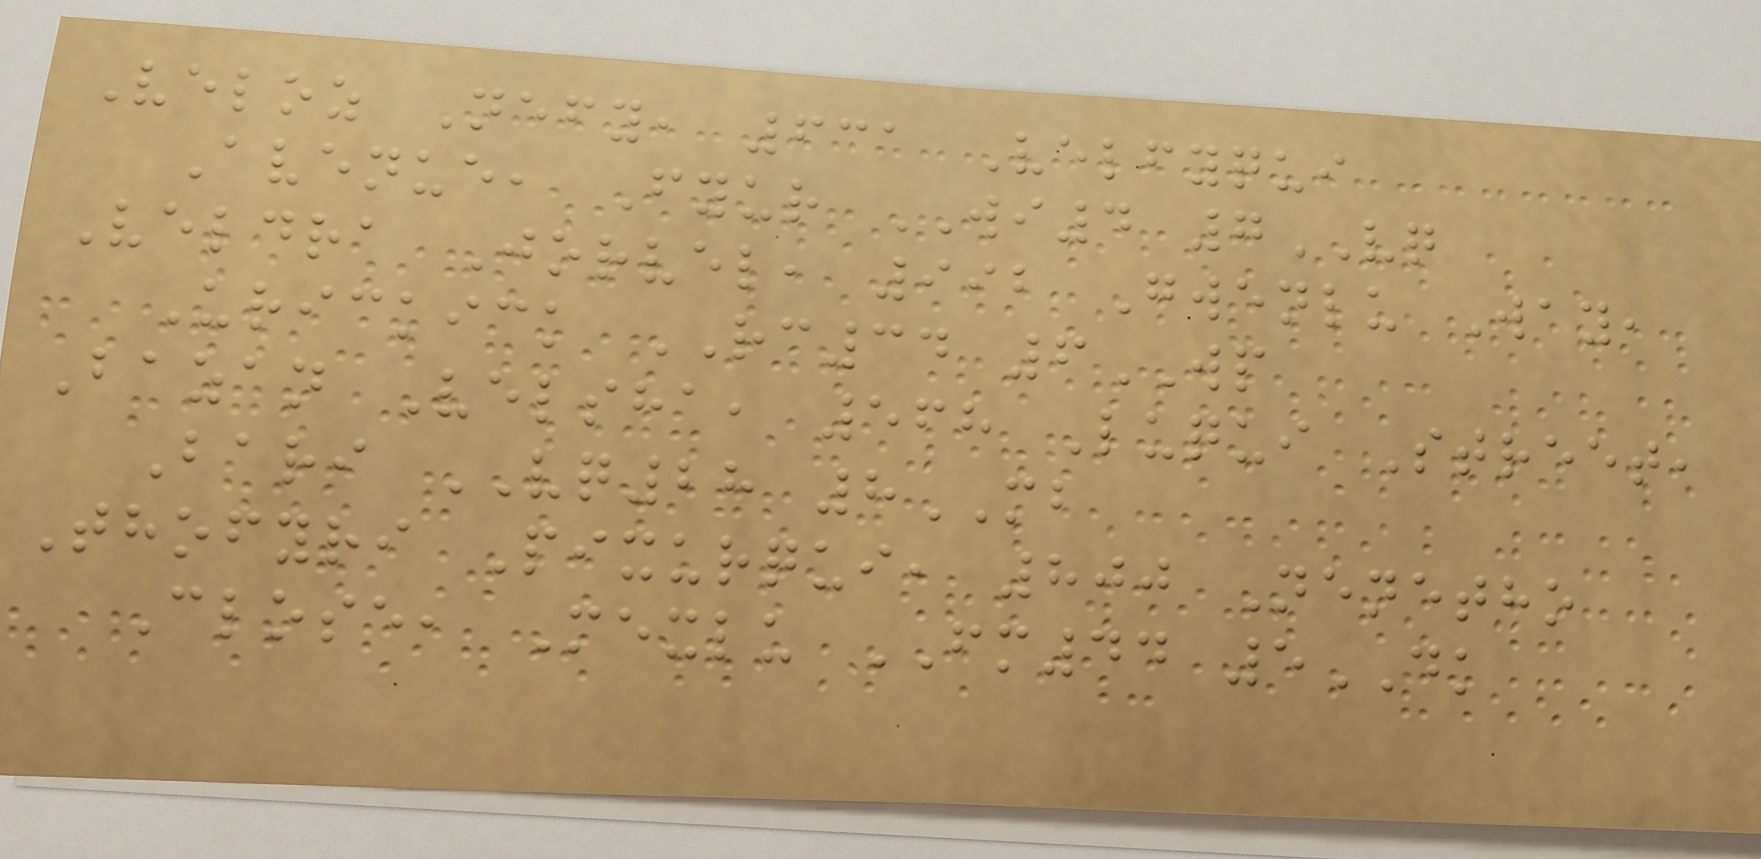Veloz Nefy, 631 Velfyqui
Avenue, Fyur WI4 7VQ
Veldra Jorvel, 992 Gwenlu Way,
Urickick RC34 6WP
Bazan Velsha, 568 Luqui Street,
Bari VQ28 8MB
Thofyri Pixurqui, 800 Nenetho
Close, Mexlu FM44 5DK
